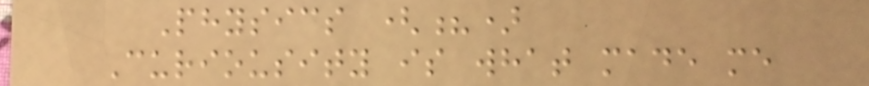Physics (?)
Curiousity is what made me
